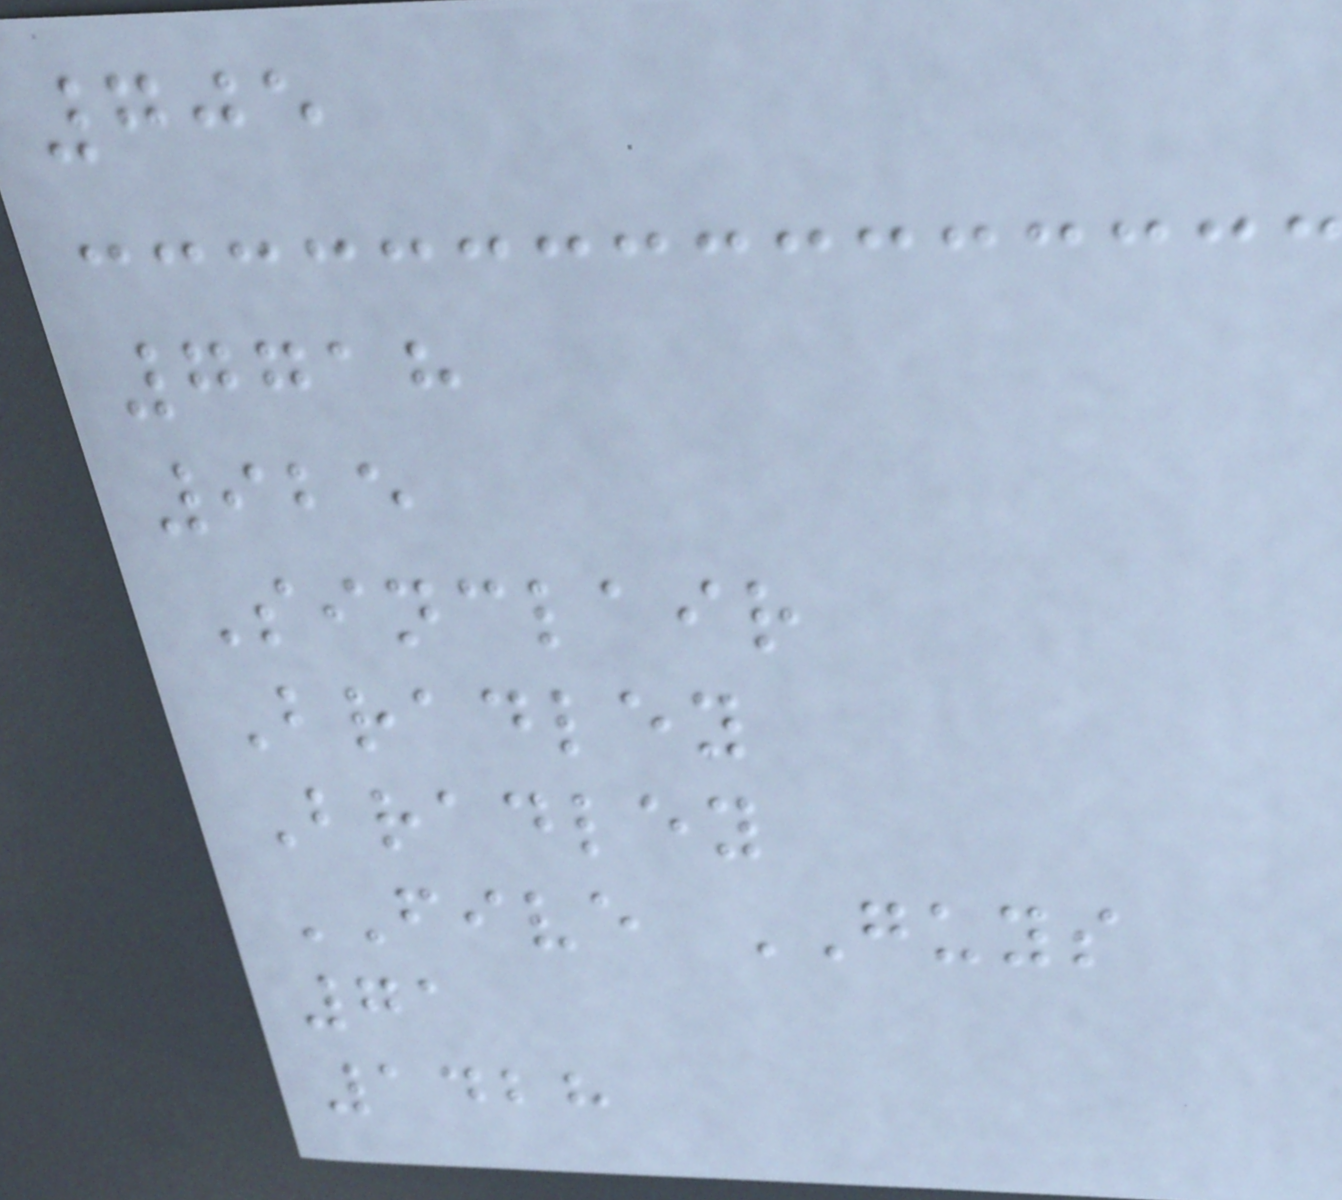705
7718
925
Sinclair
Bradley
Bradley
FIVE GUYS
71
1428
